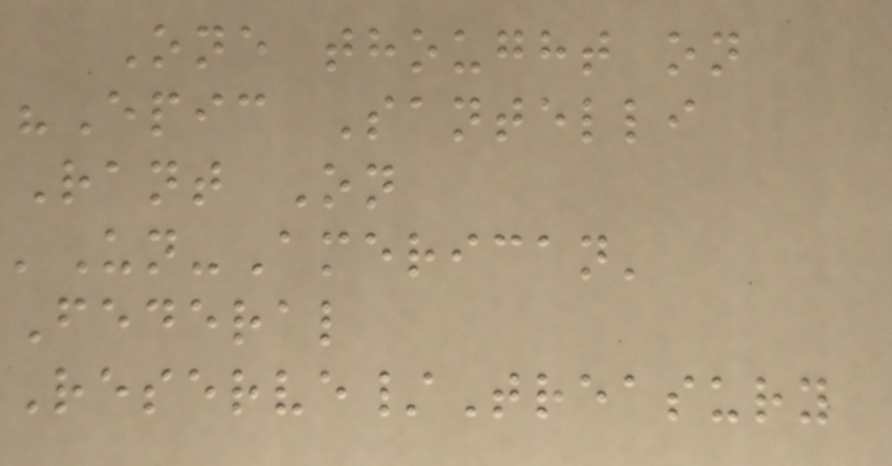One thought on
"Epic Santelli
Rant On
'Un-American'
Federal
Reserve/Treasury
